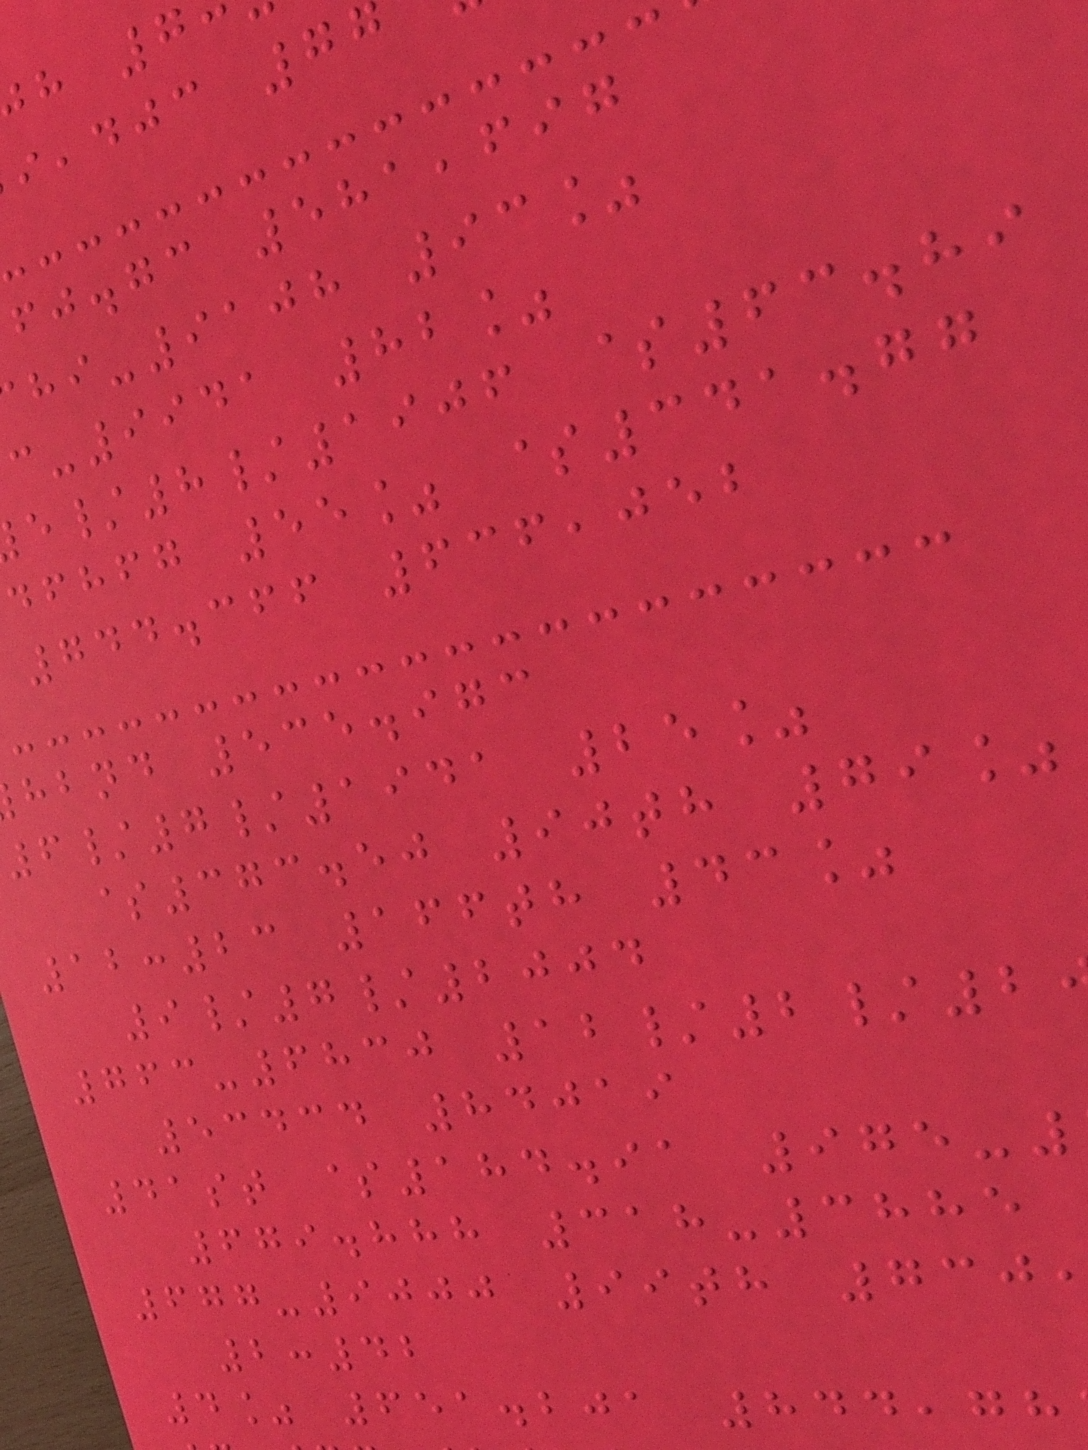,djc 7
fj.gc 581,697
-9108 93%
-9941 82%
/8/1906 $63.89
dfhfg 55% $341.77
744.366 636,052
hbnd 535.973
6/7/1941 25%
$373.50 90th 79%
12:23 166th 43%
9/7/2004
763-6830 12/2/2
53434 84019
41st $184.91 975-
679.888 318-3885
677-9000 99th 730
2:42
4% 651.201 844,78
